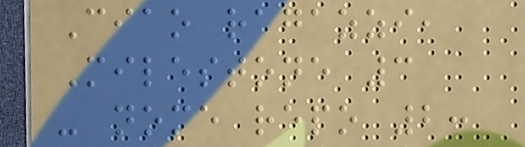Ciao ragazzi,
Milestone 3
- nome repo 2:
